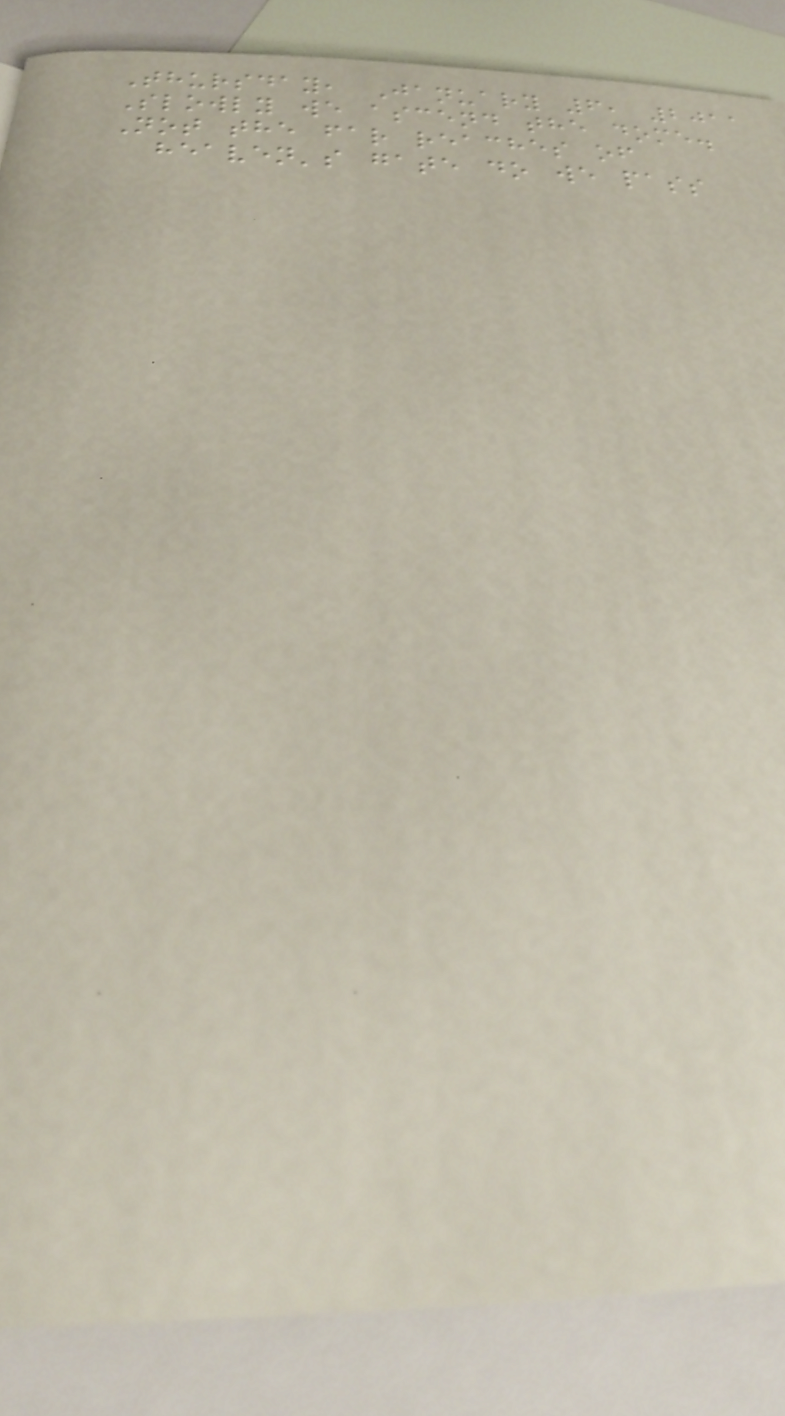Thursday, January 6, 2011
Slowly we ascend the dome.
Not the far reaches of
heaven's gate do we pass
